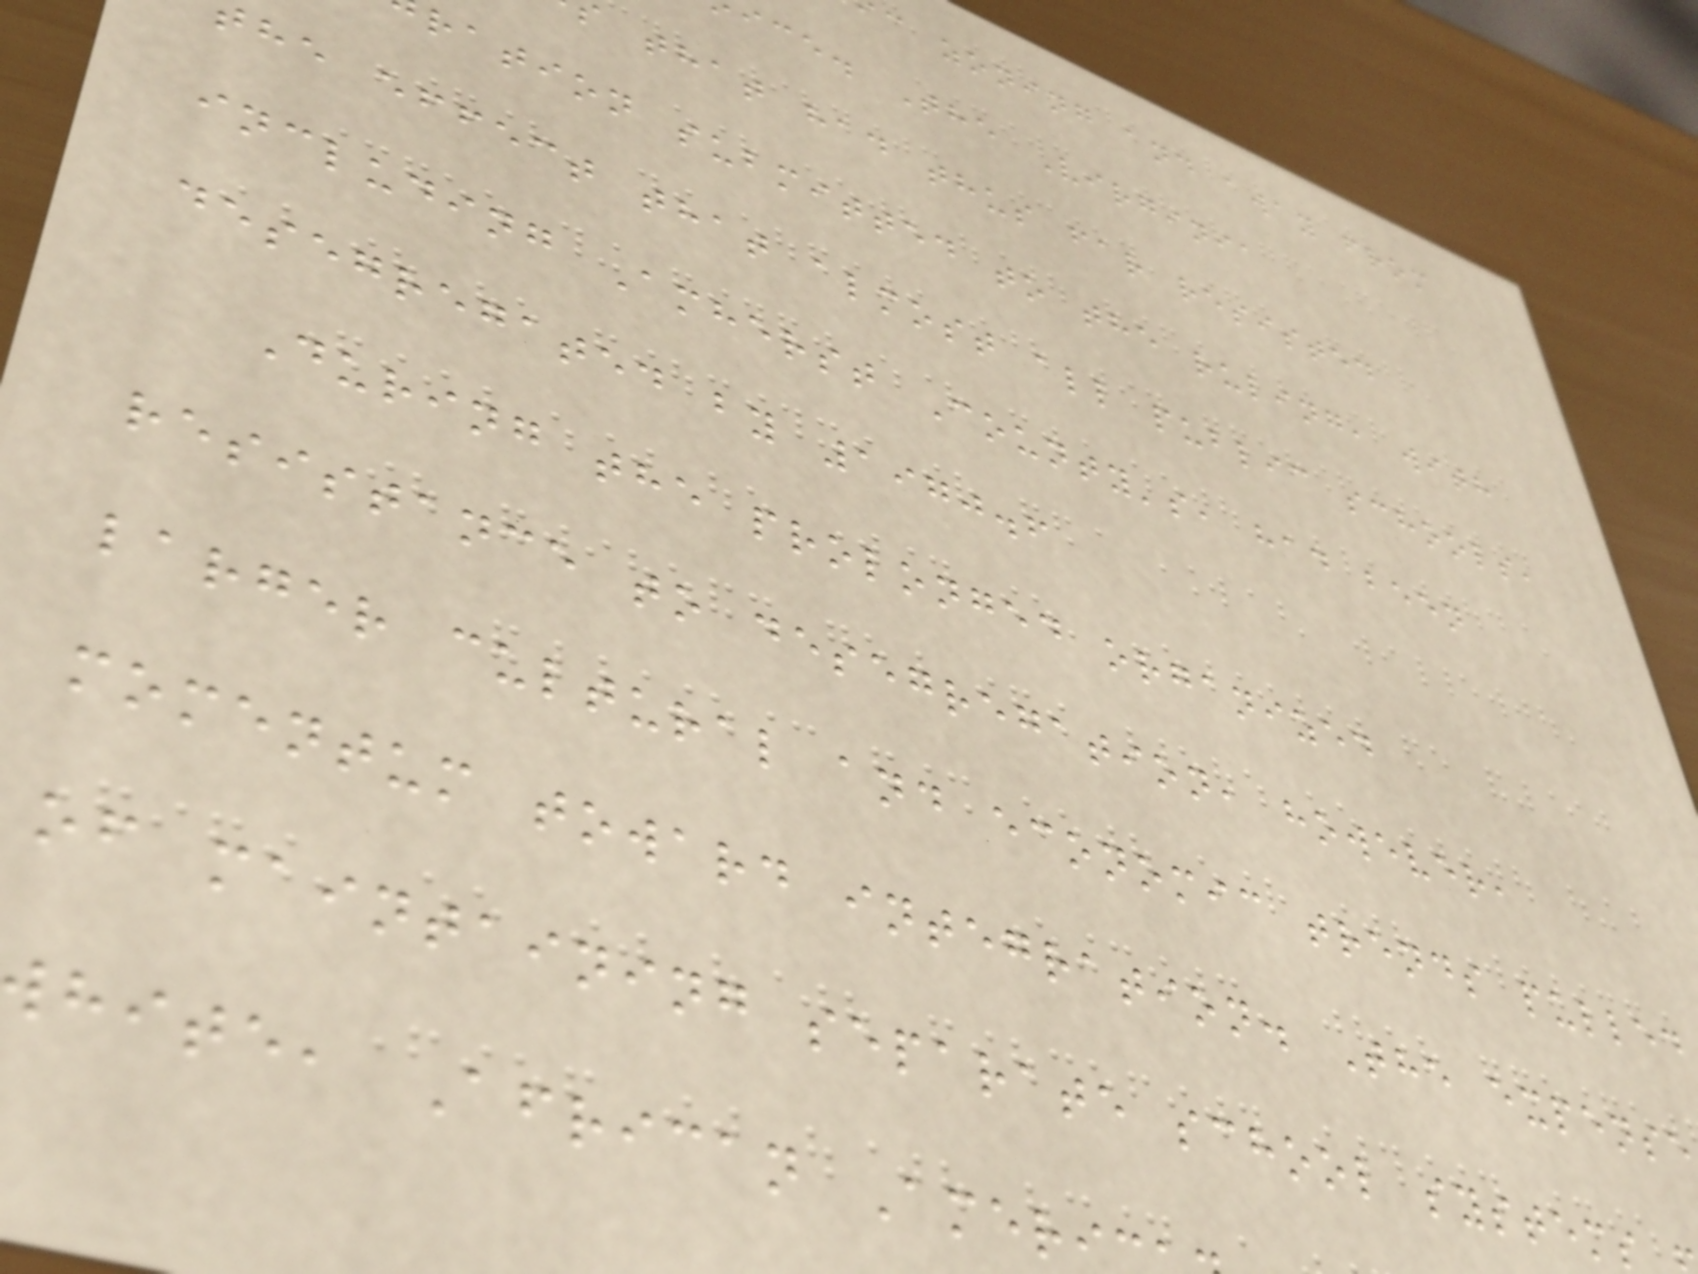c zoning and away from
ice. The Virginia
that had thus far resisted
ration submitted to the ruling, with
he effect that almost all public schools,
including Amherst County's, had been
desegregated by 1970.6
During the prolonged organized
resistance to desegregation, however,
larger cultural and economic trends pulled
momentum toward integration. The expense
of maintaining separate school systems
hite, African Ameri
